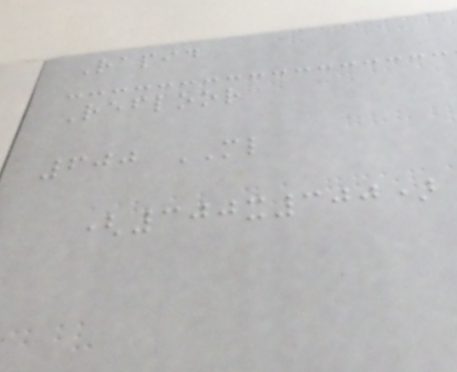Rapid
Refloor
600 ML
(300x300)
